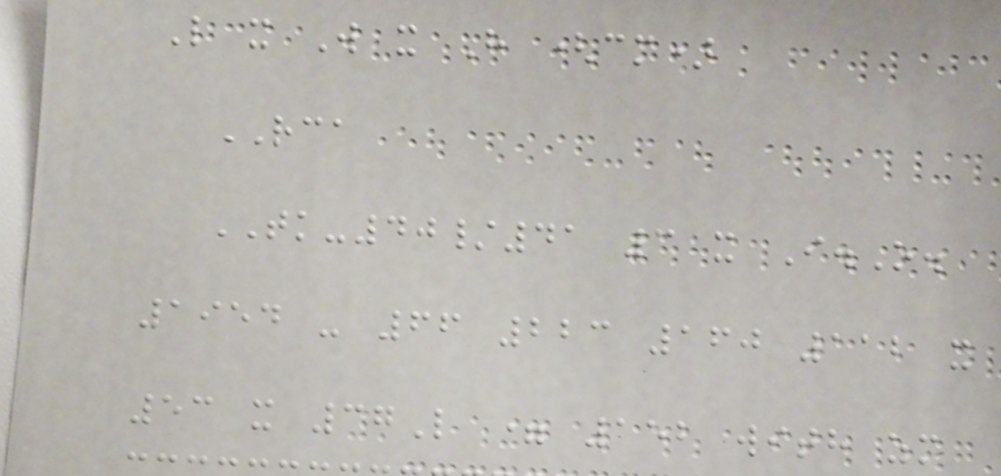L x W x H (cm)
RCA
TK-40/41 3 x I.O.
1954 - 66 223 160 112 x
53 x 37L = 152 with zm
